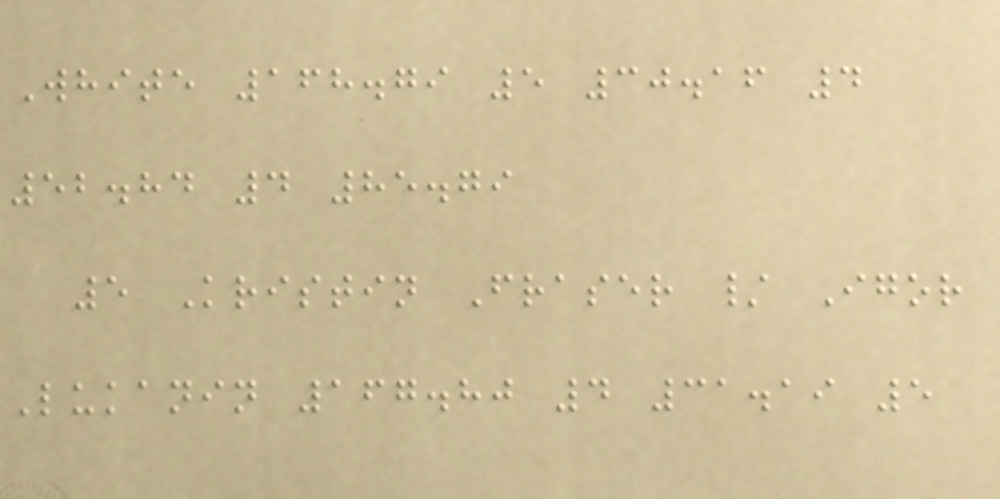White 168.79 5 30.16 4
52.84 4 85.79
5 Kristin Fraser / Igor
Lukanin 167.80 4 31.19 5
